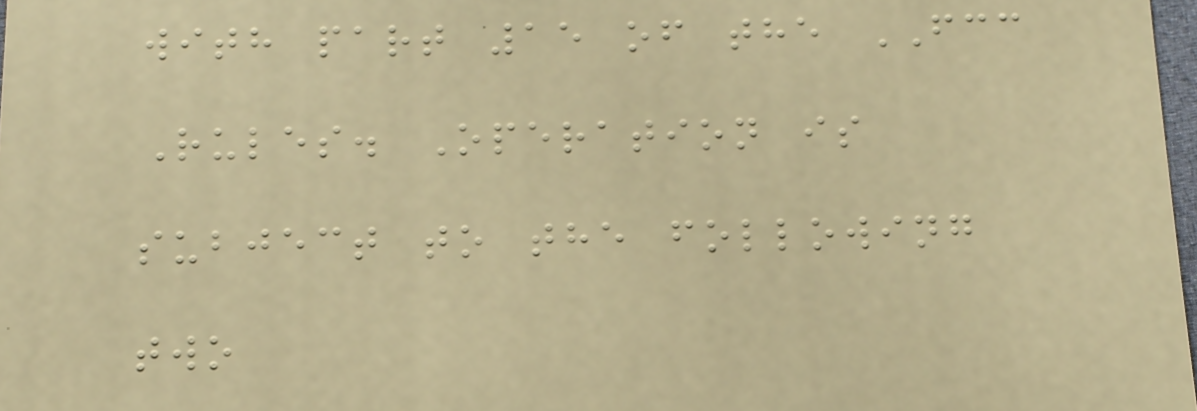with part 15 of the FCC
Rules. Operation is
subject to the following
two
